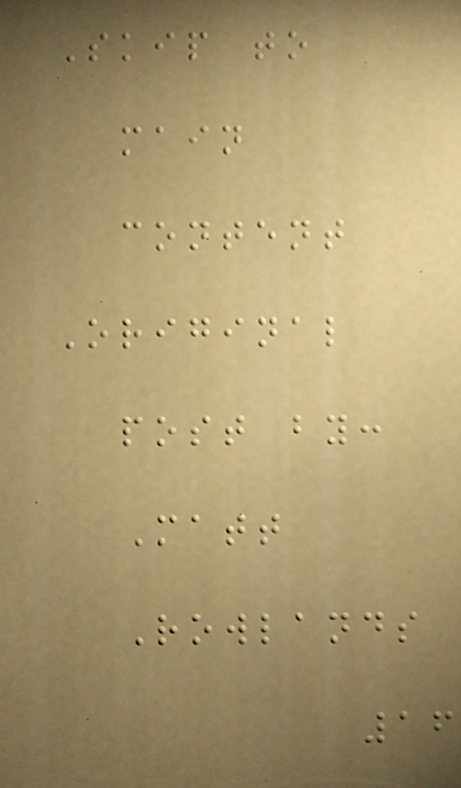Skip to
main
content
Original
post by:
Matt
Rowlands
16
